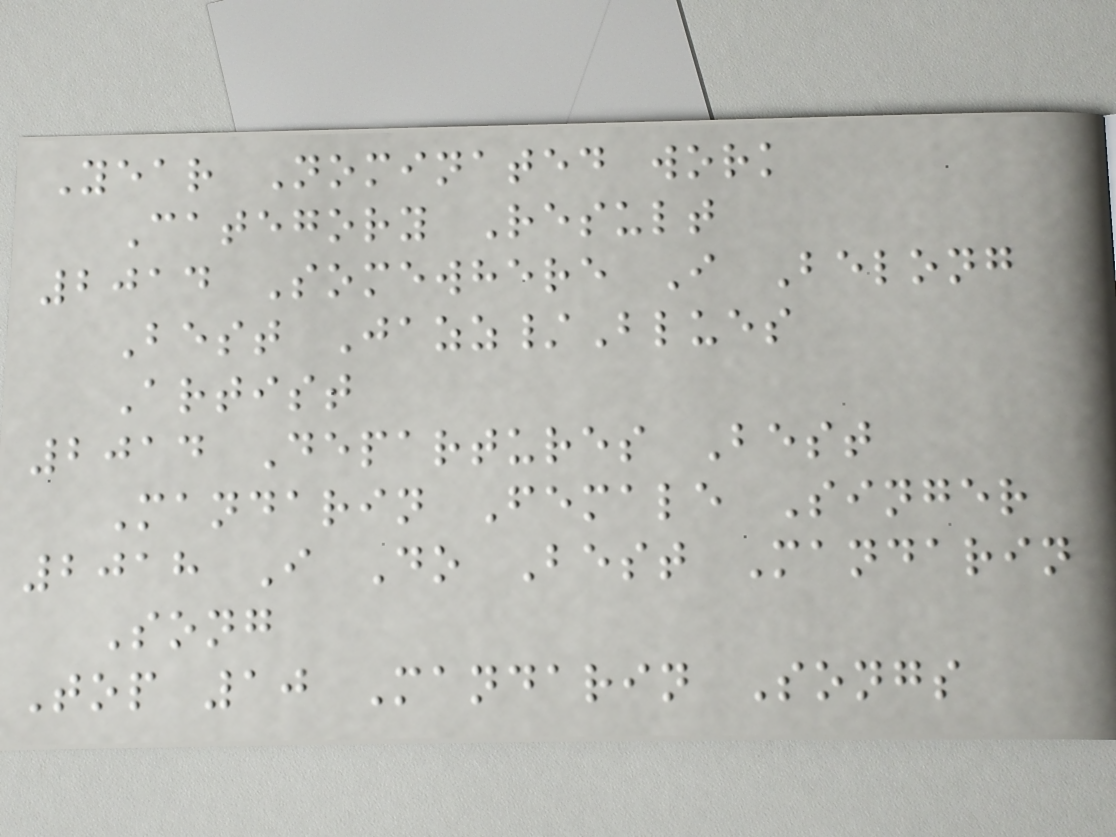Year Nominated work
Category Result
2014 Somewhere I Belong
Best Jazz/Blues
Artist
2014 Departures Best
Mandarin Female Singer
2018 I Do Best Mandarin
Song
Top 10 Mandarin Songs
